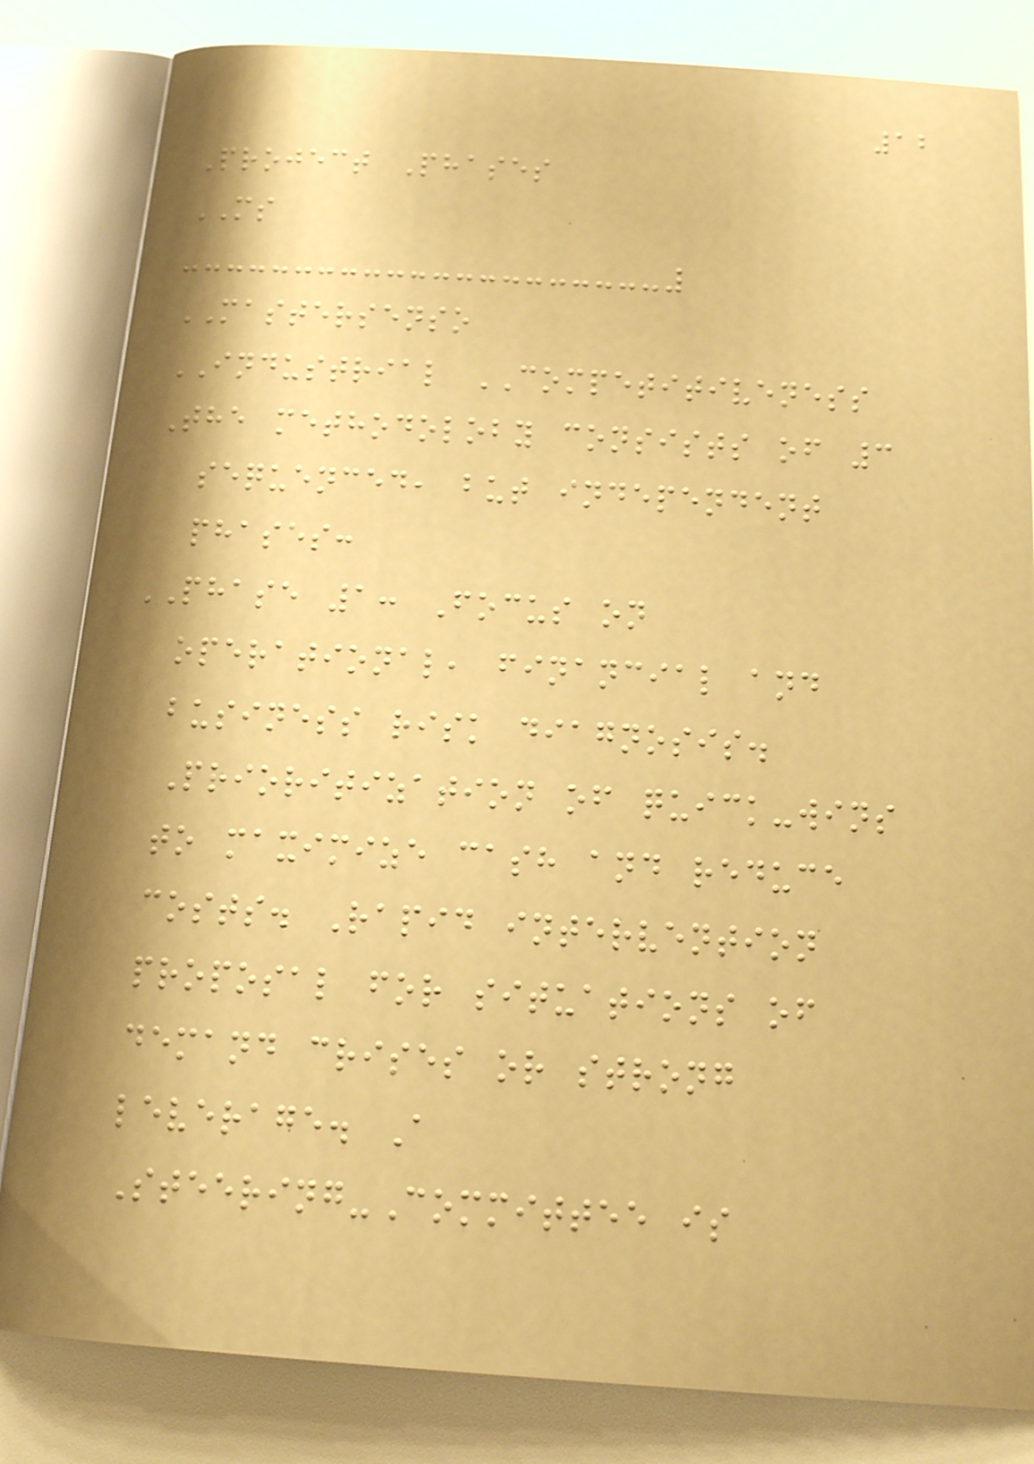12
Project Phases
MS
MASTERSENSO
INDUSTRIAL COMPETITIVENESS
The methodoloby consists of 3
sequenced, but independent
phases:
PHASE 1: Focus on
operational, financial and
business risk diagnosis.
Prioritization of quick-wins
to maximize cash and reduce
costs. Rapid intervention
proposal for situations of
demand crises or strong
leverage. A
Steering-Committee is
